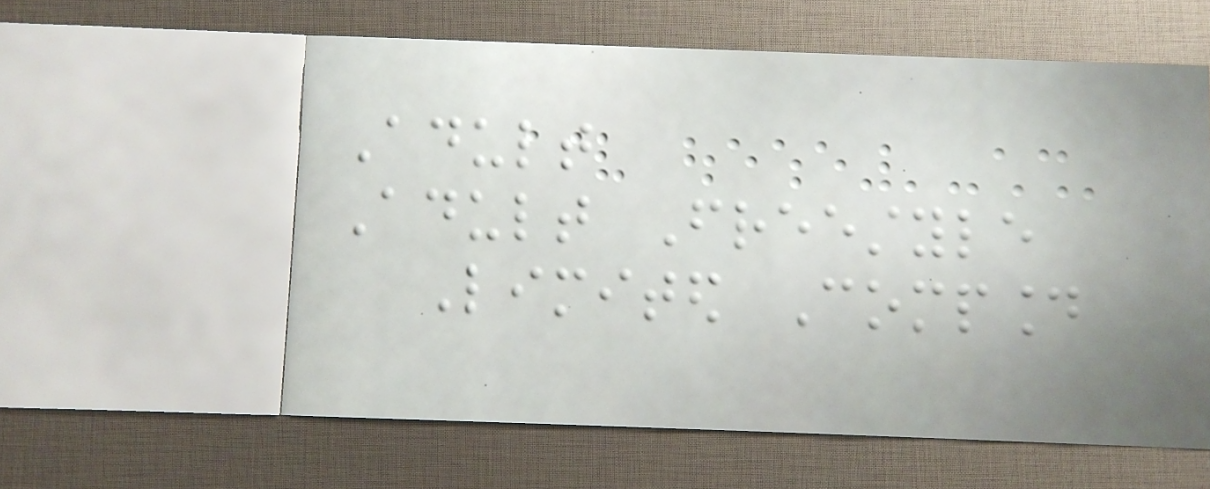Adult
Adult Freestyle
Limited Compound
